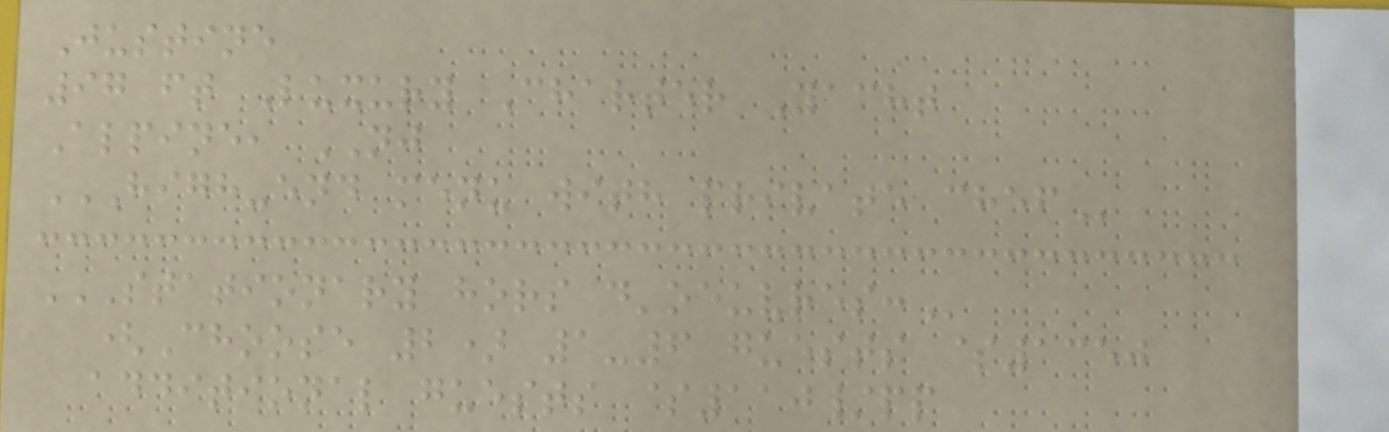Justine
97 ft Luxury Charter Yacht
Alpine, NJ
HIGH-END MENU WITH PRIVATE CHEF
STATIONARY HORS D'OEUVRES:
(Choose 2) 1-6 guests $1350
additional guests $110/pp
